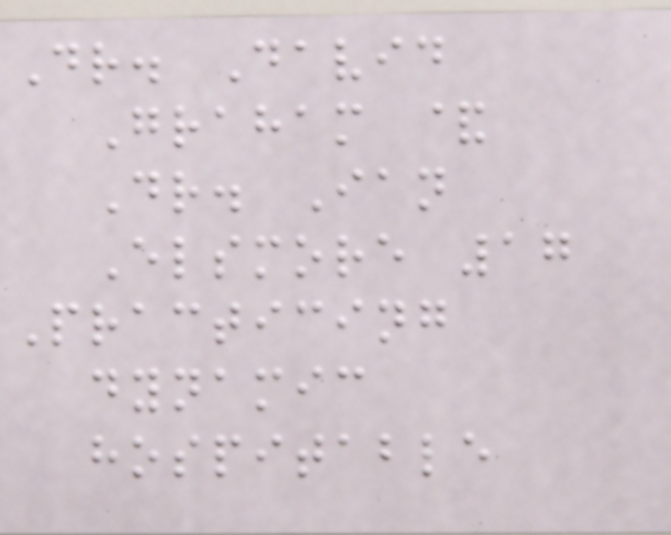Dr. David
Graham &
Dr. Ian
Elsmore 17
Practicing
dynamic
hospitable
